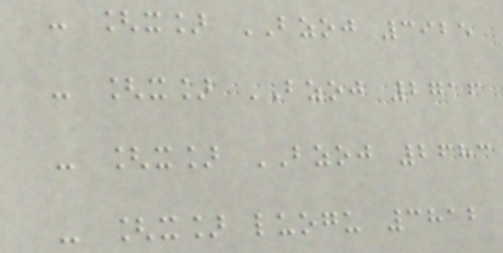- [x] BZOJ 3925
- [x] BZOJ 2716
- [x] BZOJ 2683
- [x] luogu 3812
